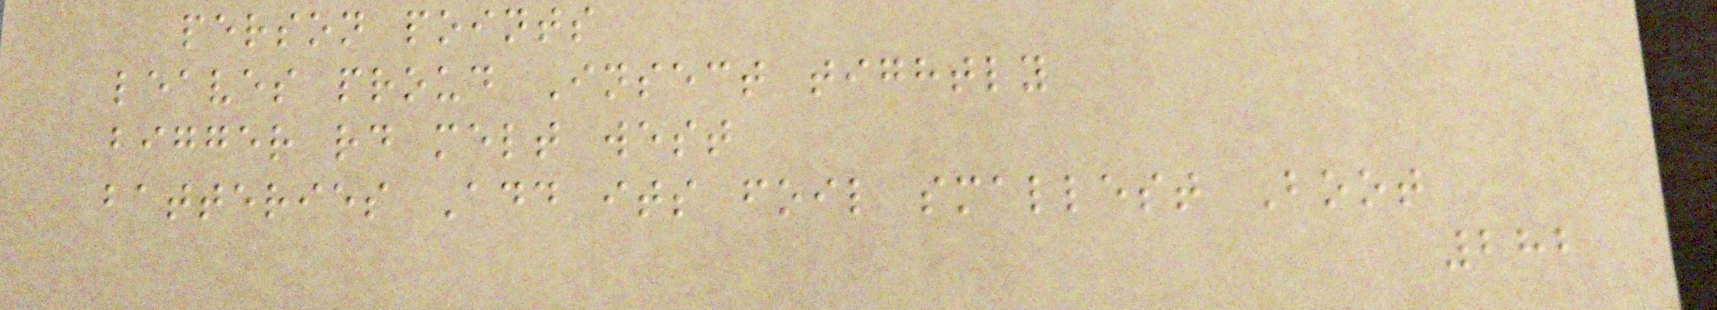person points
leaves proud Insect tightly
bigger rd melt west
batteries Add its foil smallest Boot
282
